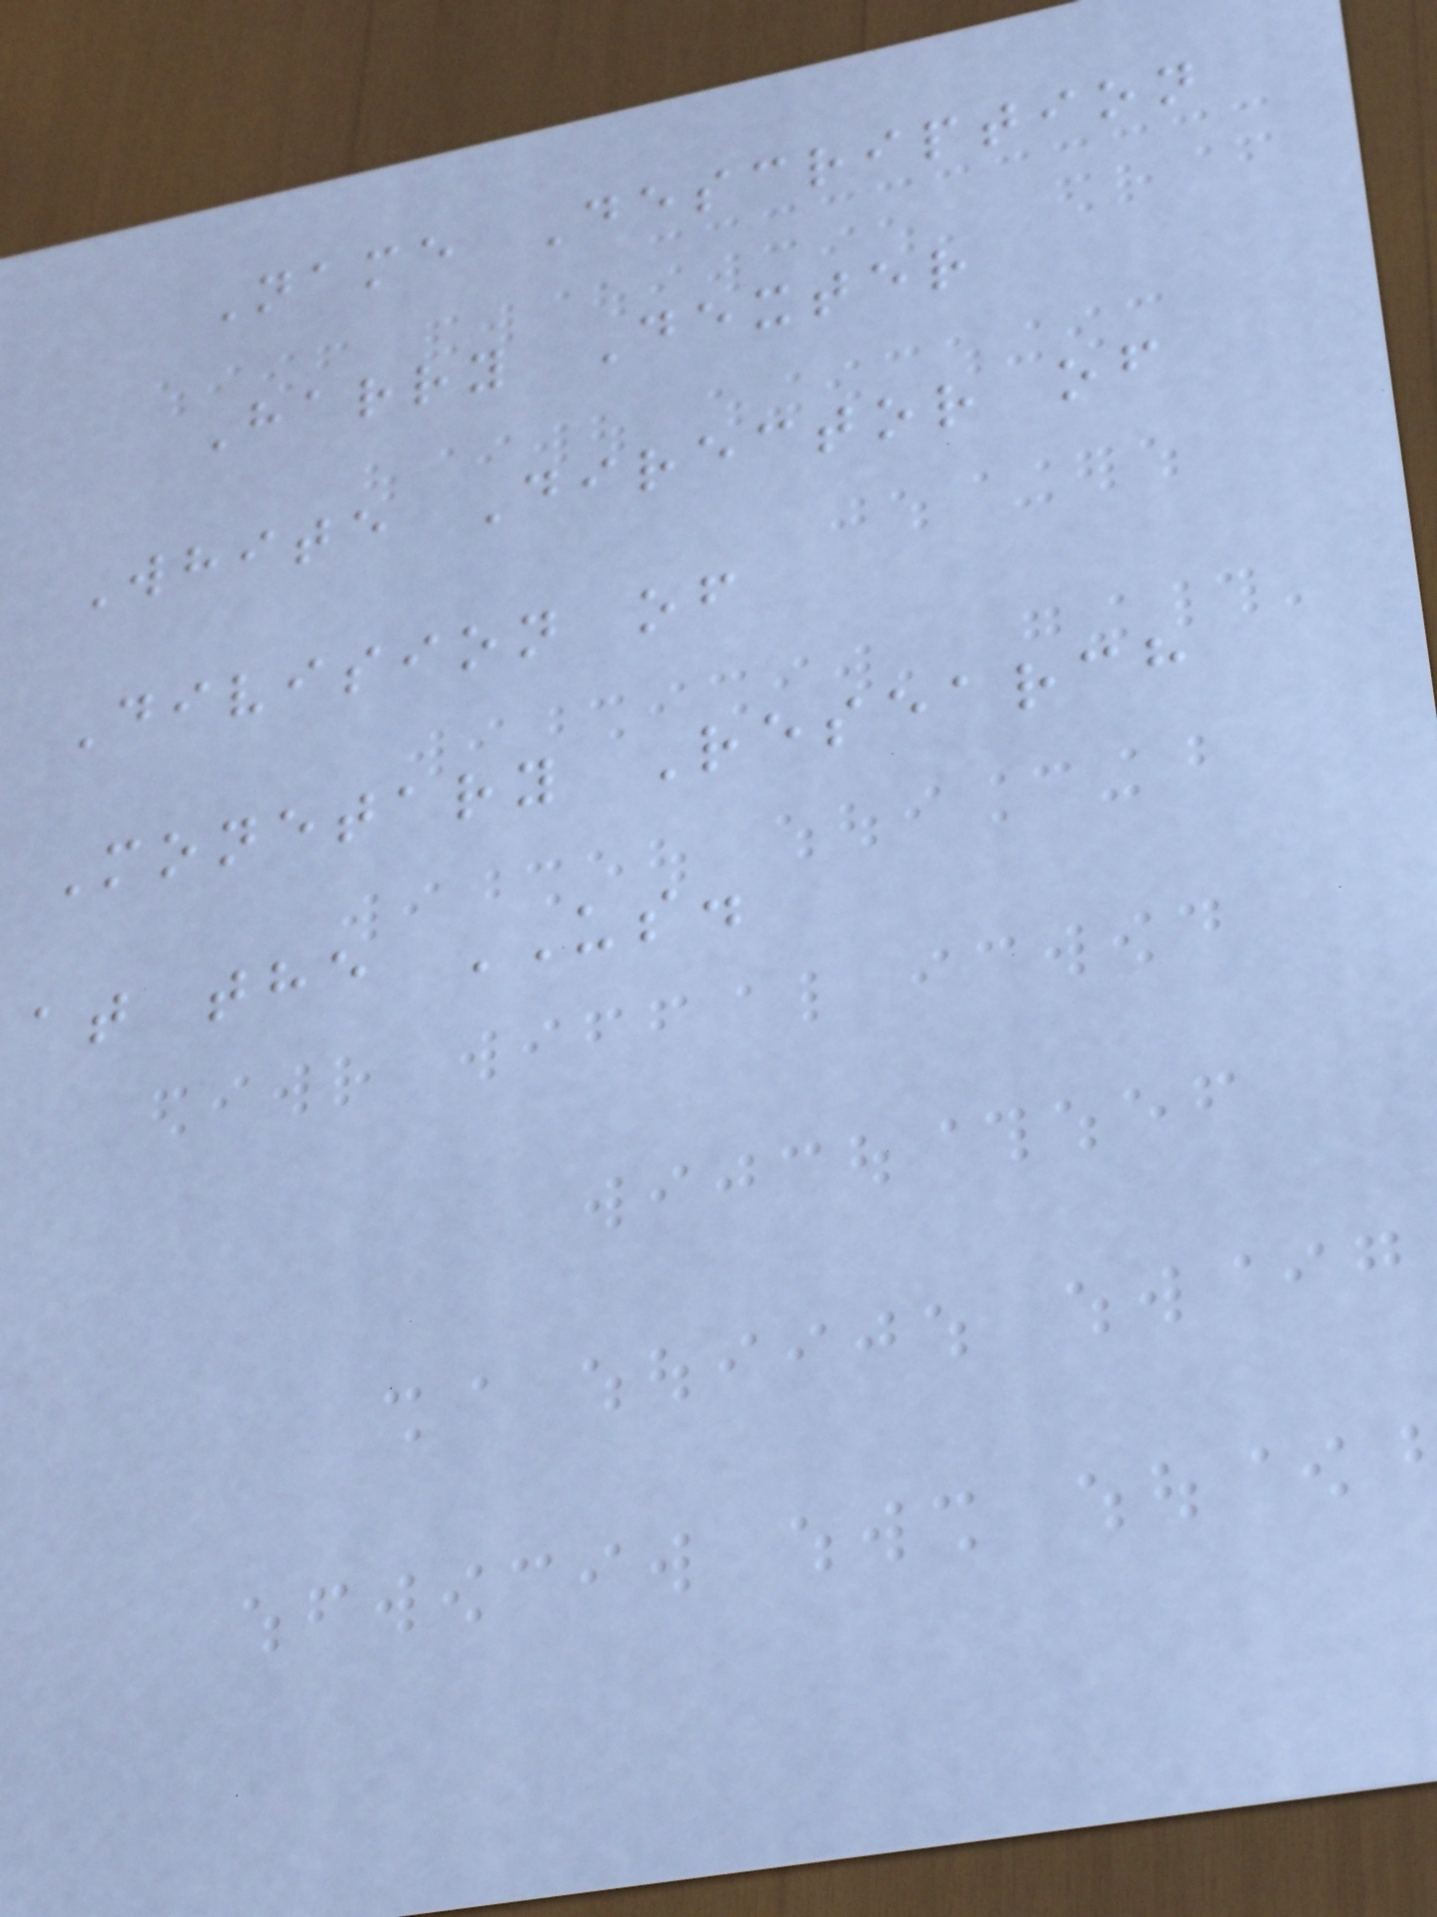Name Description
Harry Dexter
White Director of
Division of
Monetary Research
at the US.
